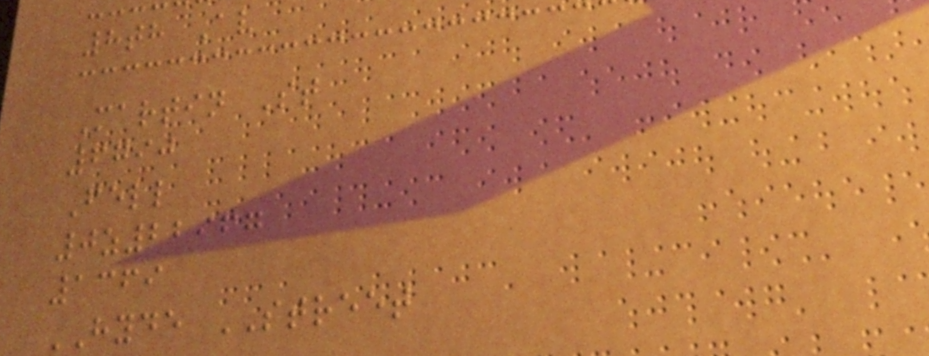8th Av
Martin St
6790
Fell
0z22967
1369
HYDE STREET
